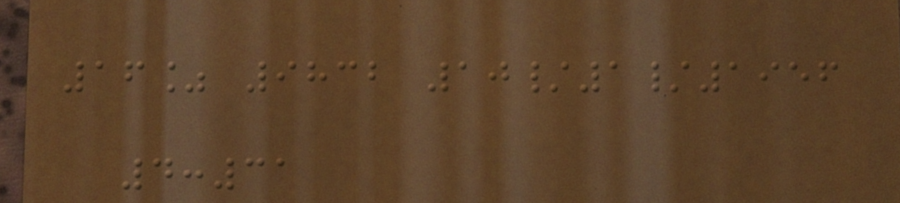16% 9832 10/1/1956
4:31
